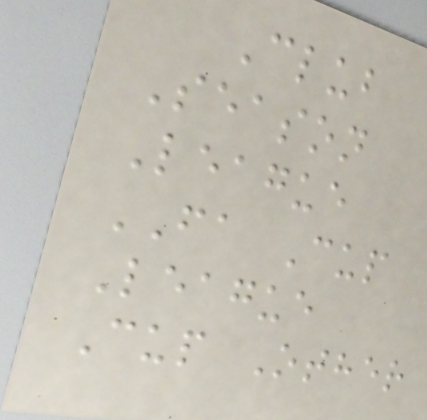Club
Season
League
FA Cup
League
Cup Other
